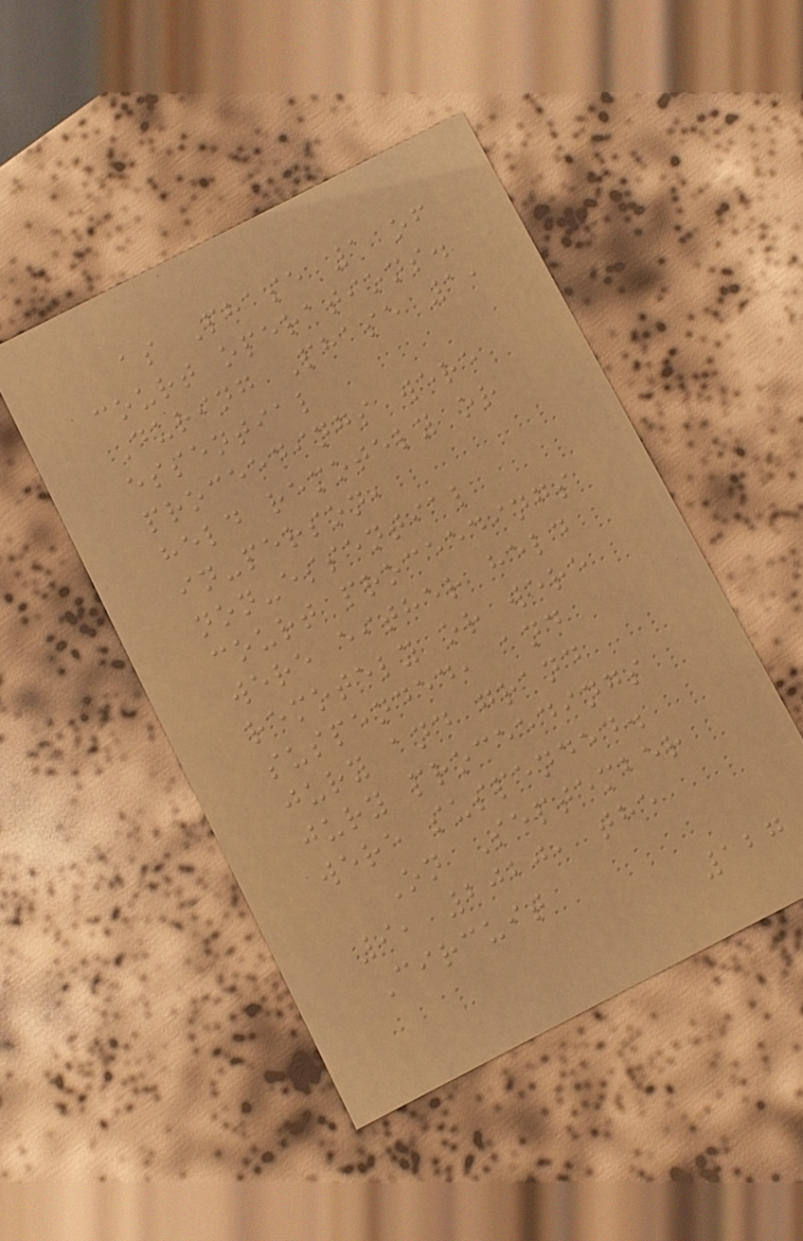as Phase 1 of
court operations.
During Phase 1,
essential
proceedings were
held remotely or
in-person,
non-essential
court proceedings
were either held
remotely or were
suspended, and
jury and grand
jury proceedings
were suspended.
On September
9, 2020, the
Circuit
127
